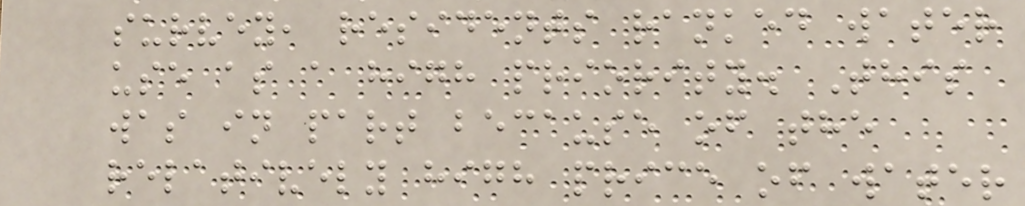survey, residents ranked water
use as a high priority. This
was in part because of the
relatively high price of water
